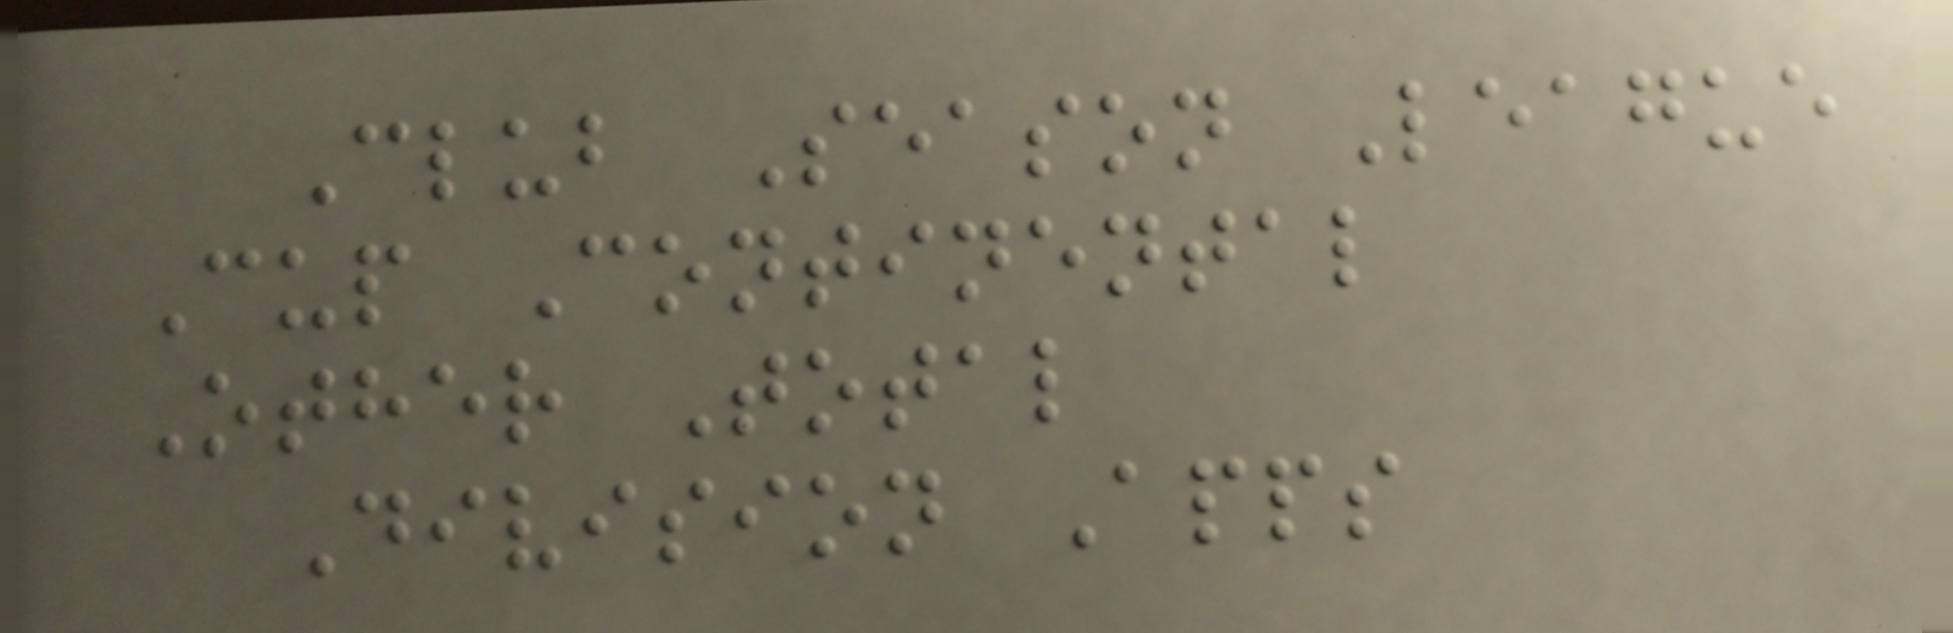Club Season League
Cup Continental
Other Total
Division Apps
